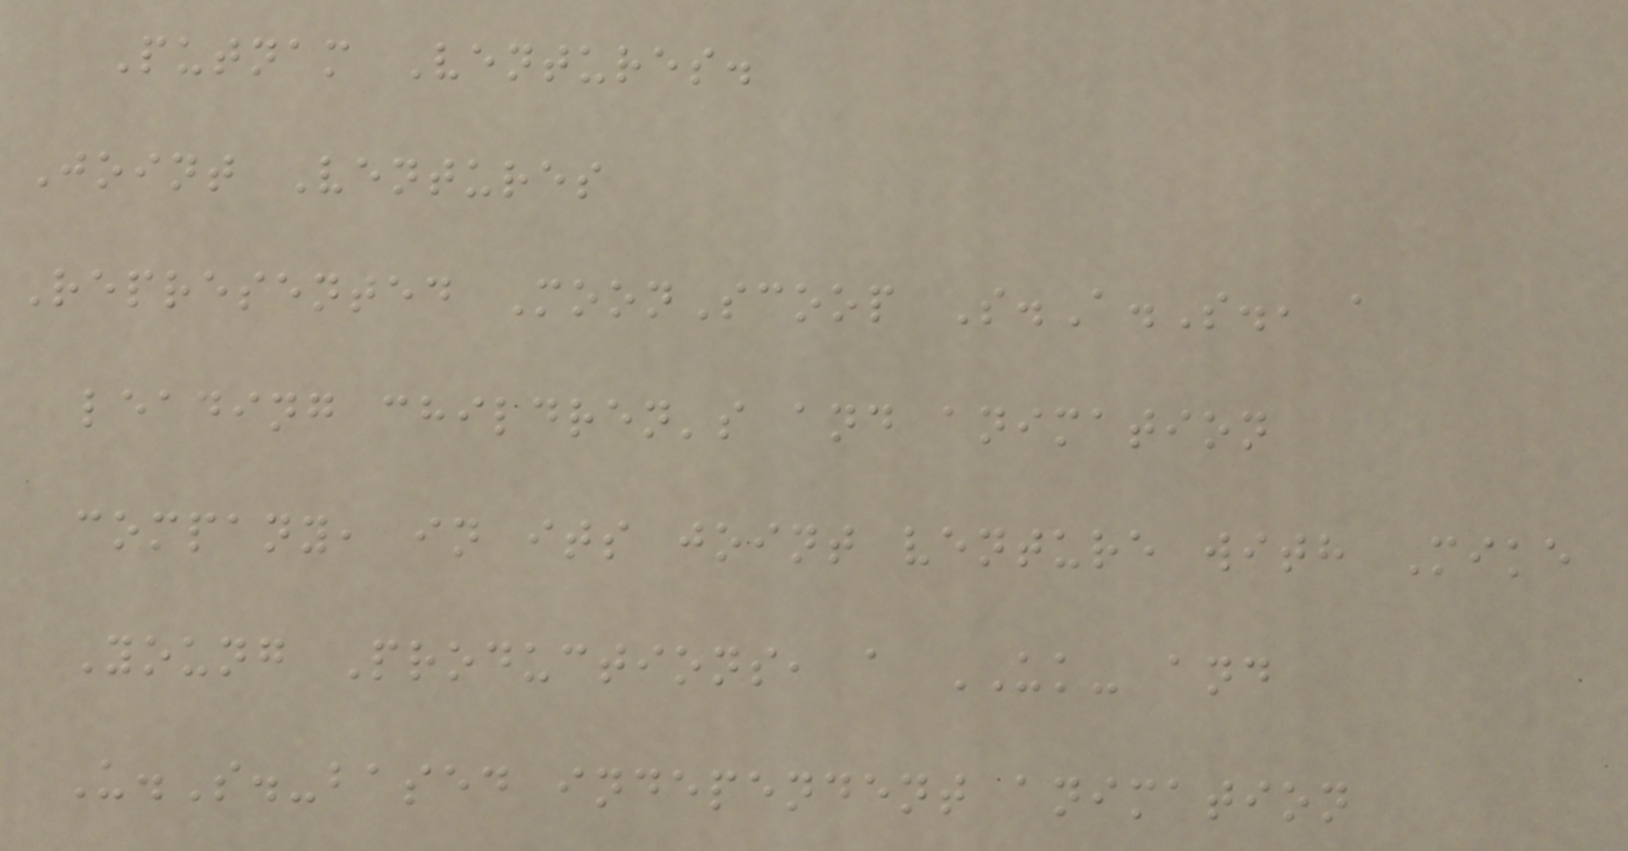Putnam Ventures.
Joint Ventures
Represented MoonScoop S.A.S., a
leading children's and animation
company, in its joint venture with Mike
Young Productions, a UK- and
U.S.-based independent animation
